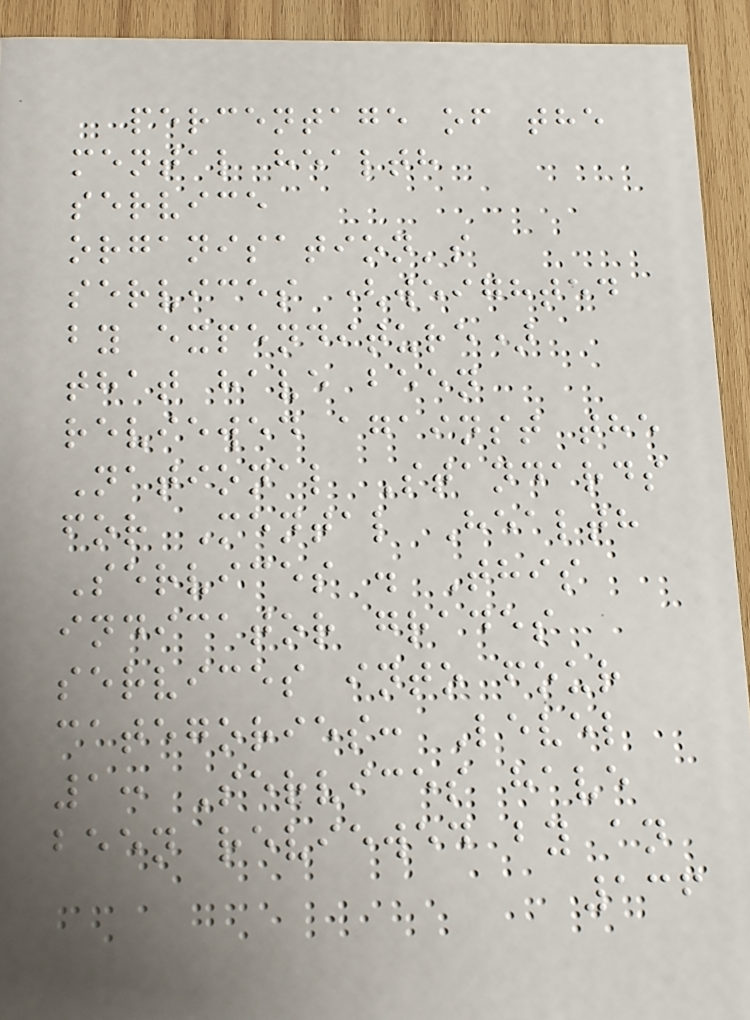percentage of the
mental health
service
organisation's
services (weighted
by expenditure)
that have been
reviewed against the
National Standards
for Mental Health
Services . This
indicator grades
services into four
categories: Level
1: Services have
been reviewed by an
136
